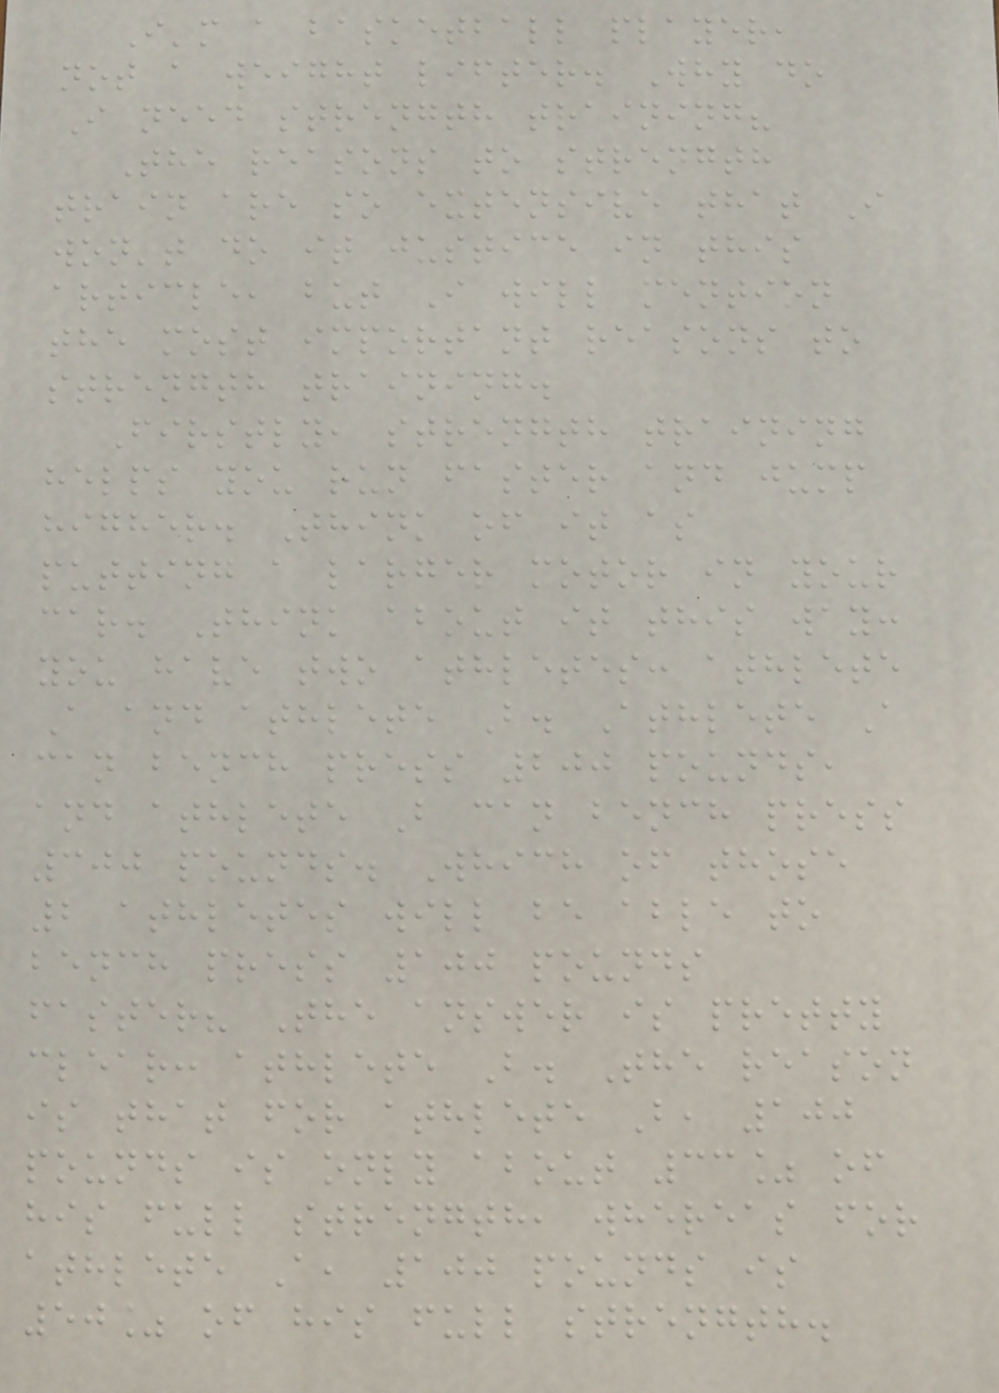I'm a basketball player,
not a weight lifter. Why do
I need strength training?
The reasons to strength
train are so extensive that I
won't do it justice in this
article, but I will mention
the most important reasons to
strength training.
Firstly, strength training
helps you run faster and jump
higher. Think of it as
putting a larger motor in your
car. Think about it this way:
you have two athletes: athlete
A and athlete B. Athlete A
can bench press 200 pounds,
and athlete B can bench press
300 pounds. Which of those
2 athletes will be able to
bench press 100 pounds
faster? The answer is pretty
clear: athlete B. The reason
is that for athlete B, 100
pounds is only about 33% of
his full strength, whereas for
athlete A, 100 pounds is
50% of his full strength.
